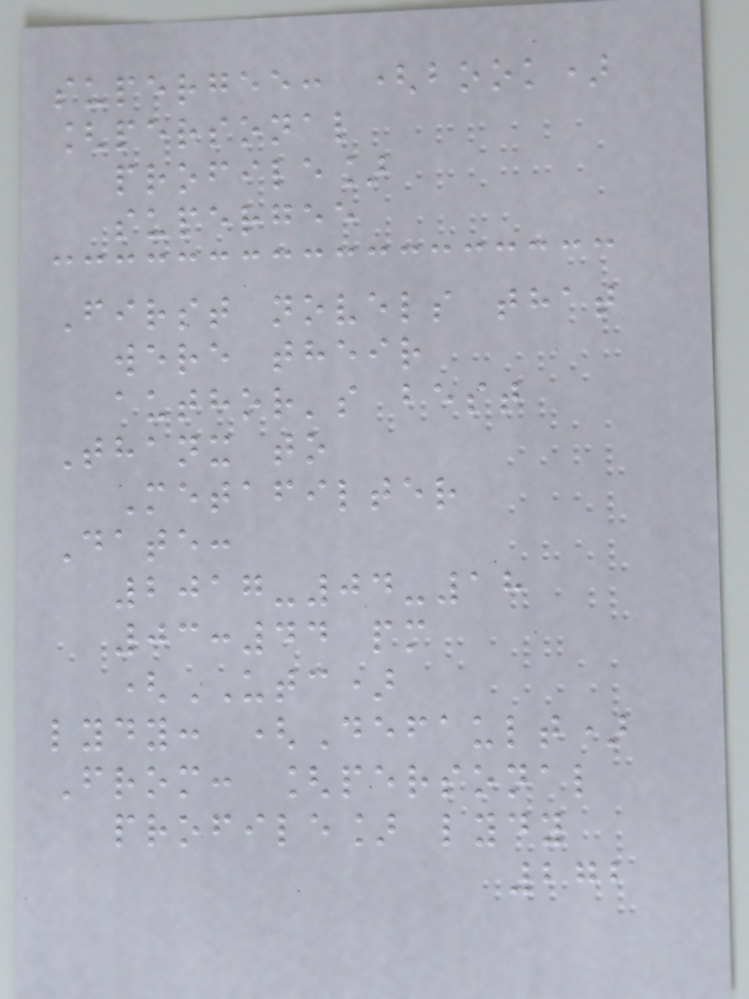supergee: (book)
[personal
profile]
supergee
First novels that
were their
author's best
Thanx to
Metafilter
Date:
2017-04-18
03:44 pm
(UTC)
lydy: (Default)
From: [personal
profile] lydy
272
